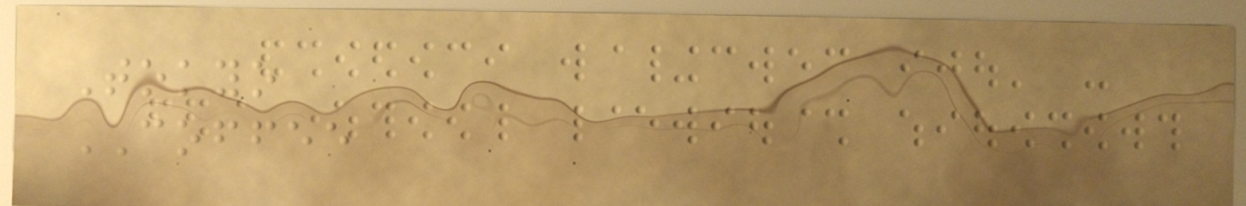Tokyo
COFFEE
